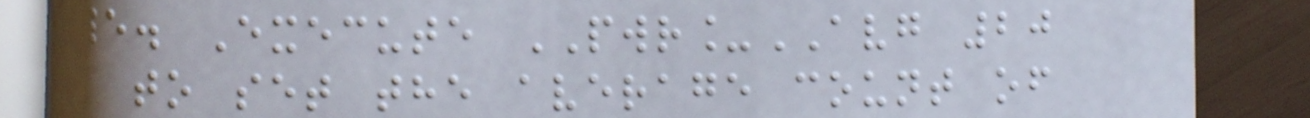5. Execute PWR_AVG 20
to set the average count of
